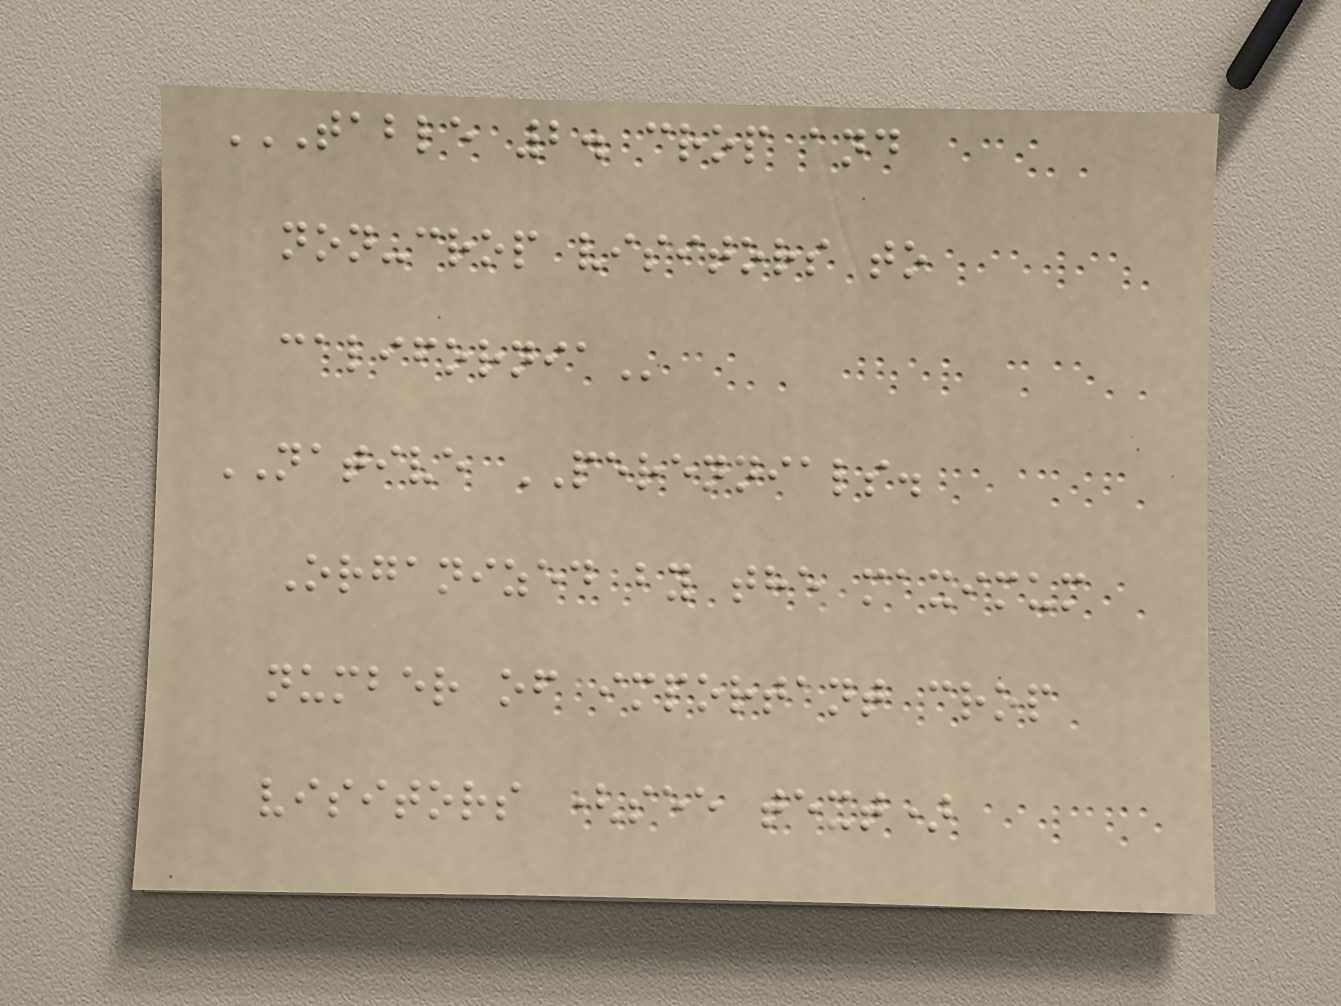TABLE 2. CROP AND
NON-CROP VISITORS TO
CALIFORNIA
NATIVE PERENNIALS.
Organized by the maximum
number of important crop
visitors (see text)
